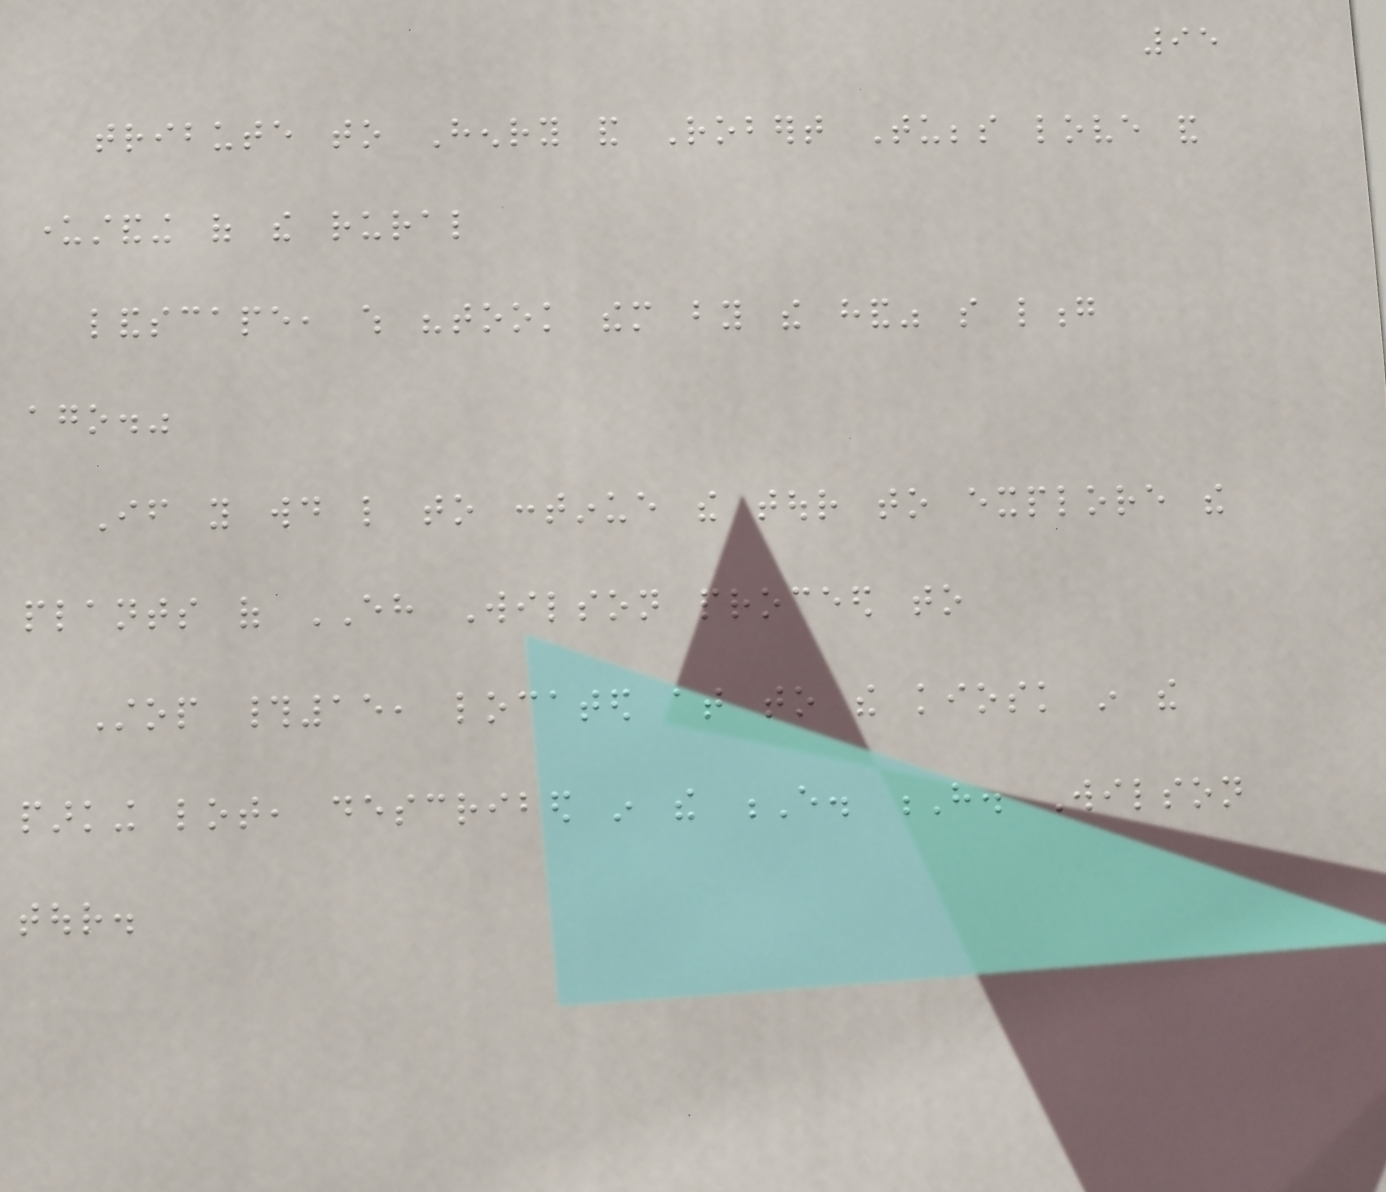95
tribute to Henry and Robert Tubbs love and
understanding of the rural
landscape, which "took them by the hand" so long
ago."
If you would like to continue the tour to explore the
plants of EH Wilson proceed to
Stop #15, located at to the kiosk in the
parking lot, described in the E. H. Wilson
tour.
